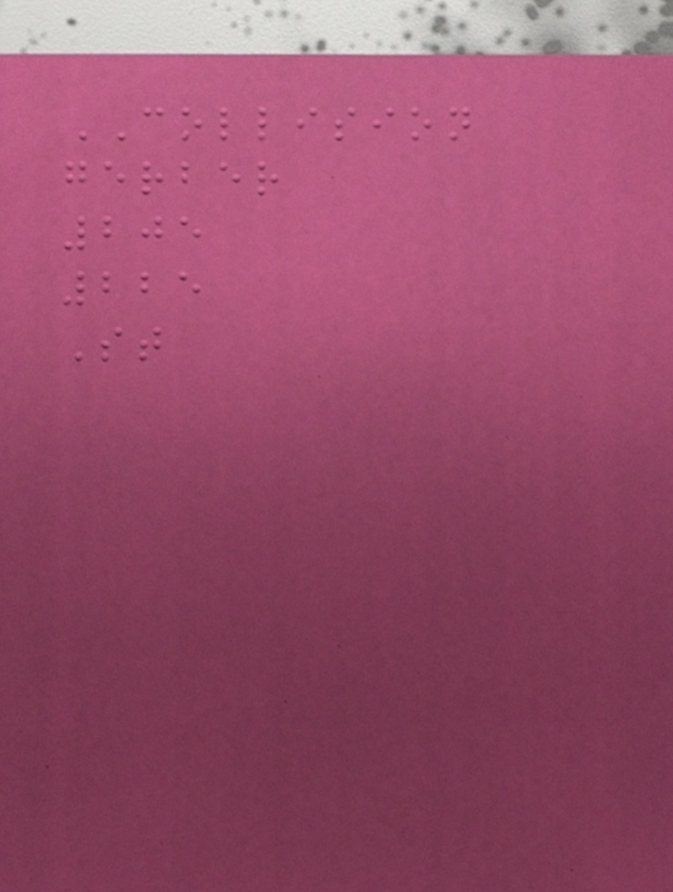COLLISION
gerber
205
225
St
